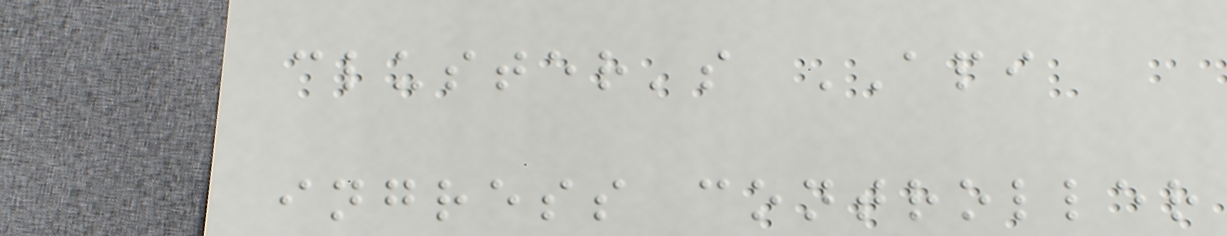cluster's API
ingress controller
